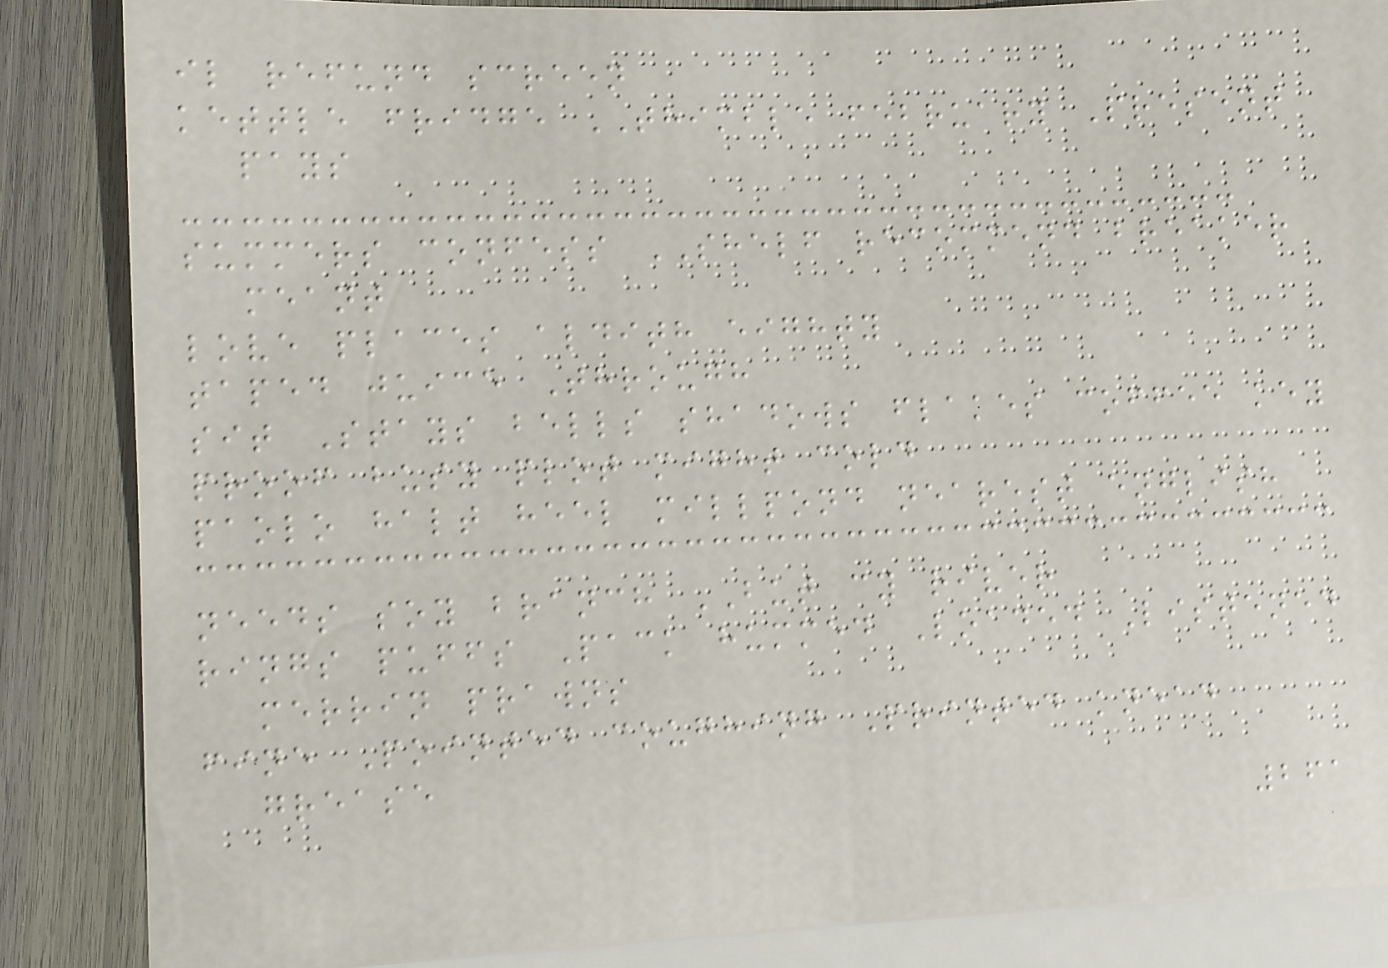il refund screen
kettle fridge THIMBLE february Present
pays
summers confess SHELF recommend breaker
meant
love places aldith eighty
taped juice Through
sit Stays bells shadows flakes coffee key
proof busy plot might cold
paolo halt heel millpond nearest english
needs soy branch BUT cy river
rings puffs Pack hummed Loaded Listened
merrin prawns
fine Pointed coughing Printed knead
grease
261
